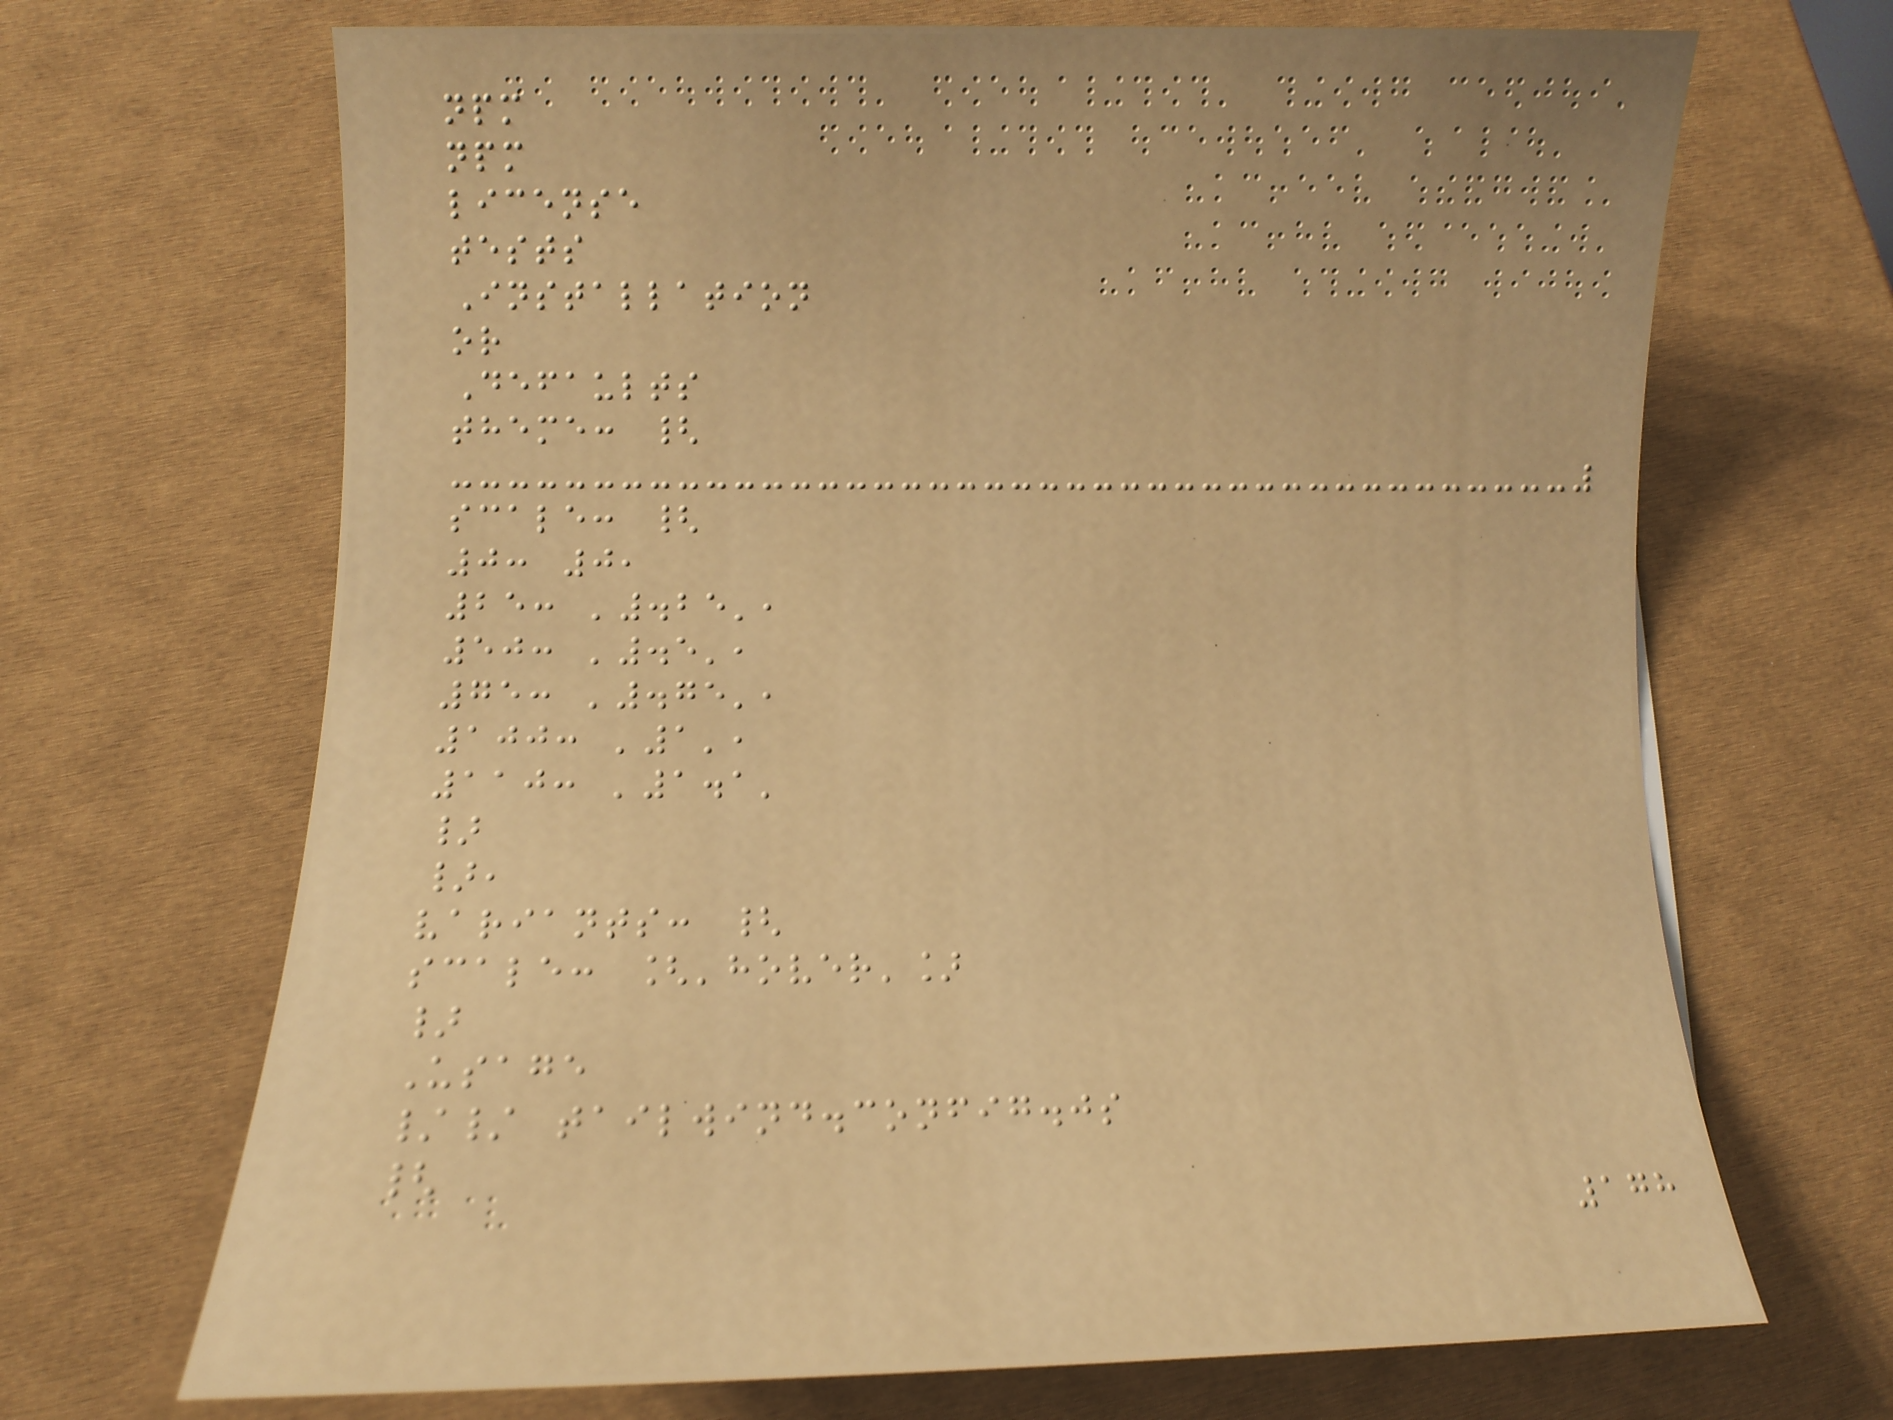npm
npm
license
tests
Installation
or
Defaults
theme: {
scale: {
0: 0,
25: '.25',
50: '.5',
75: '.75',
100: '1',
110: '1.1'
}
},
variants: {
scale: ['hover']
}
Usage
// tailwind.config.js
{
178
